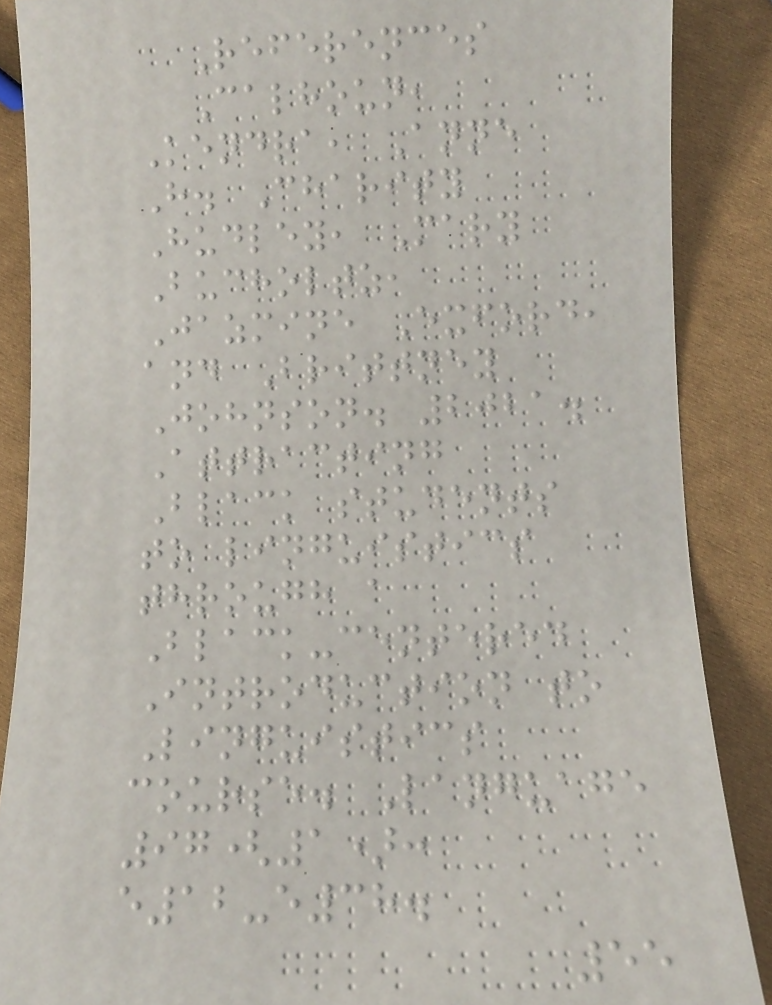References
Calhoun,
Kendra, Anne
H. Charity
Hudley, Mary
Bucholtz,
Jazmine Exford,
and Brittney
Johnson. 2021.
Attracting
Black students
to linguistics
through a
Black-centered
Introduction to
Linguistics
course. Language
97(1):
e12-e38.
55
